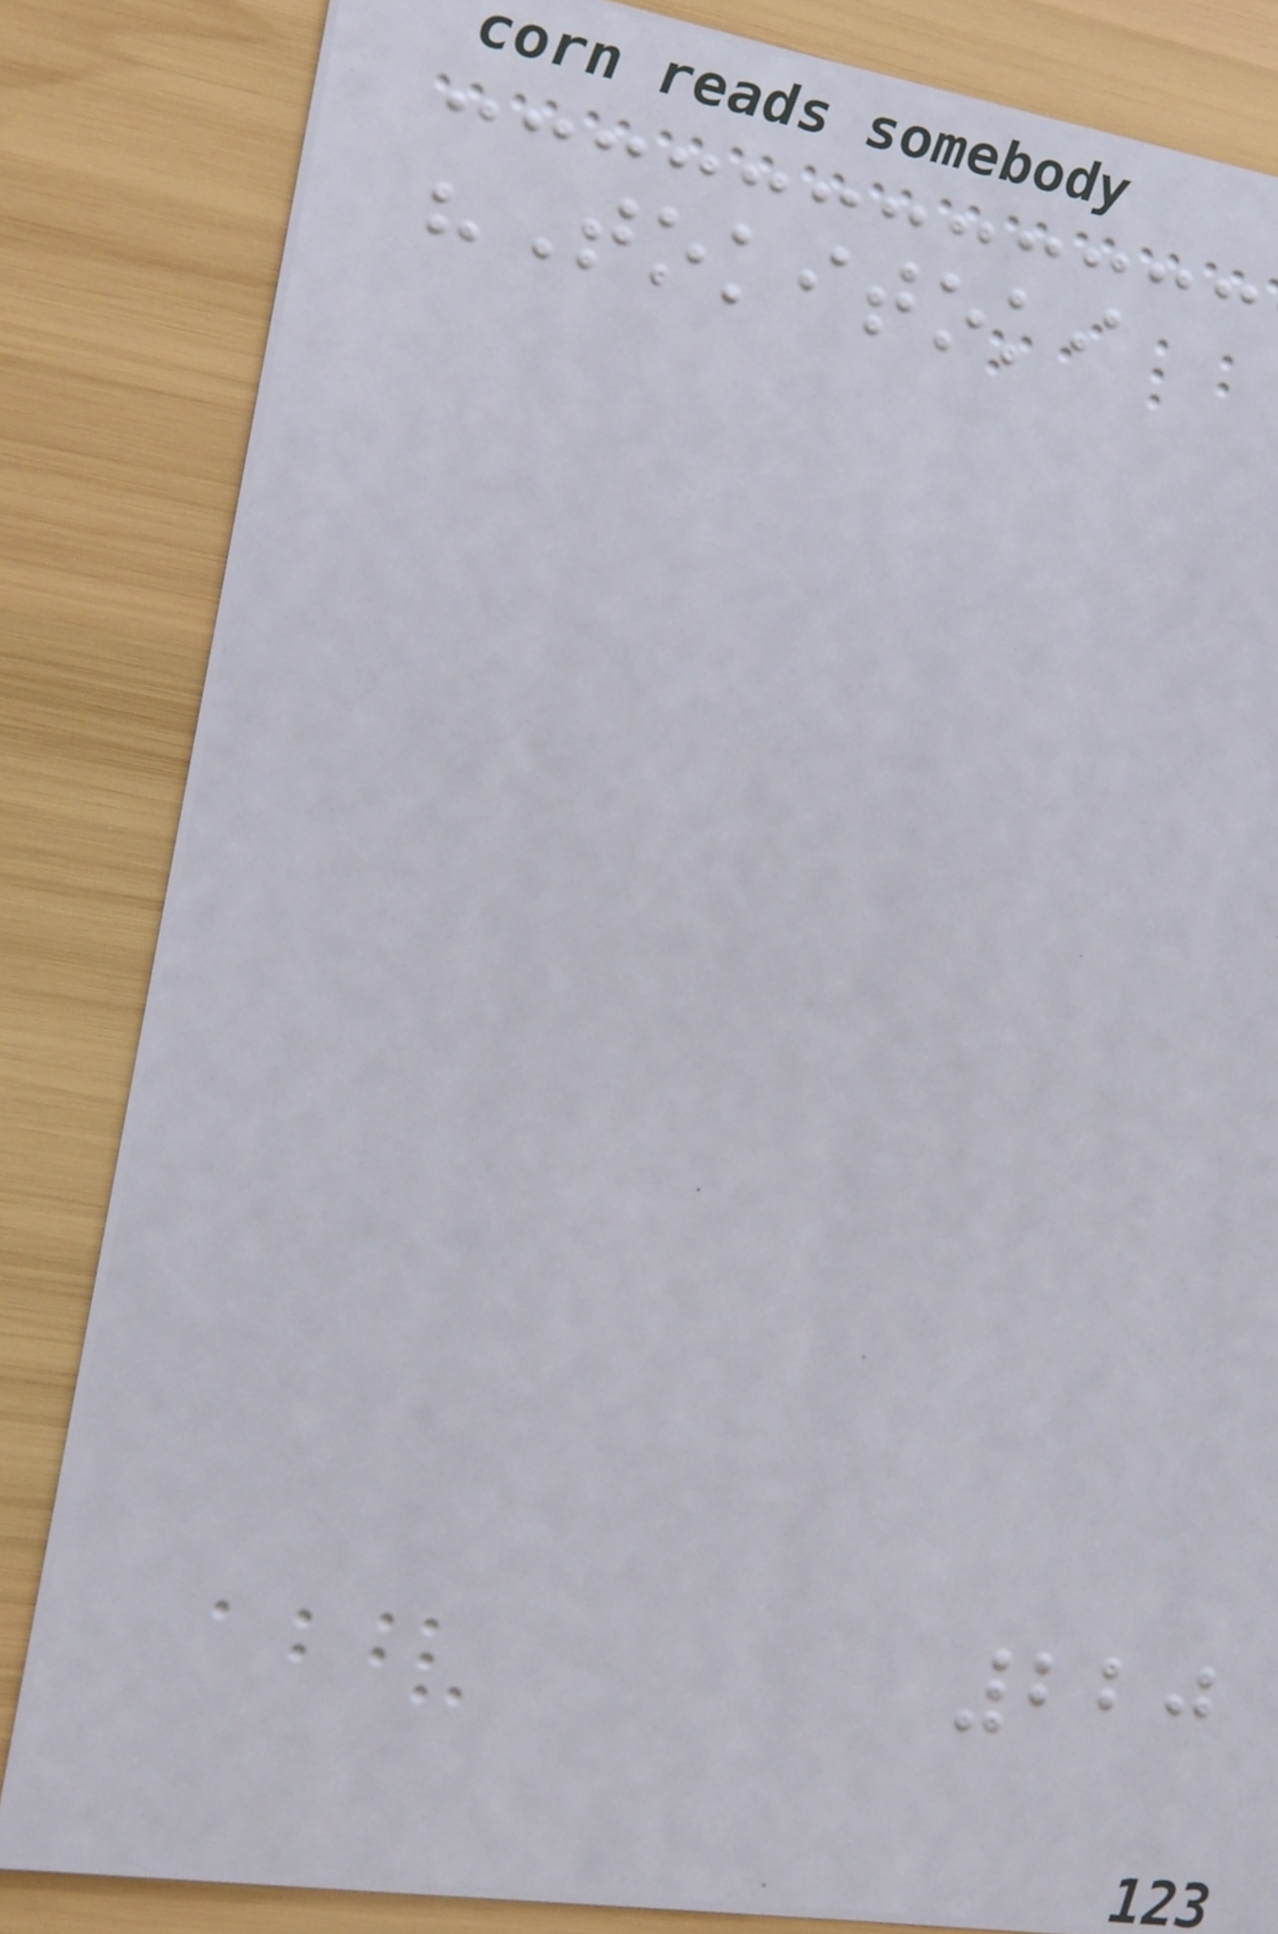"Tokitoki
220
